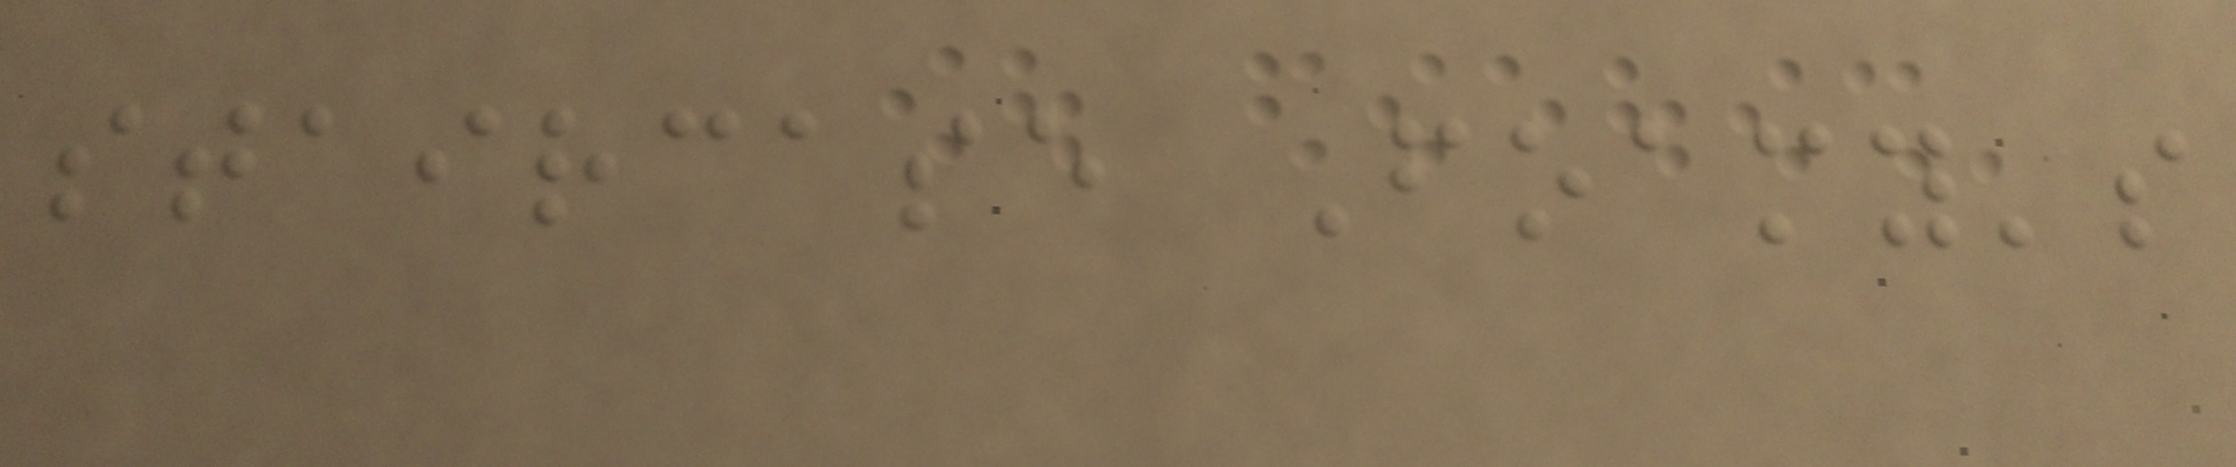staircase Foamy's
